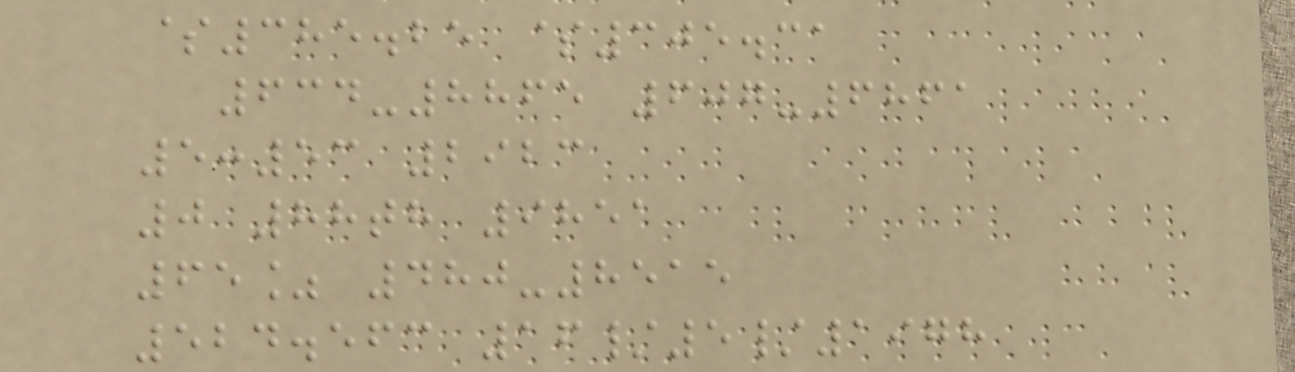$385.25 $305.31
634-8865 607-6861
5:53 2923
0 88th 9851
65% 480-8515
524.563 16/5/1978
